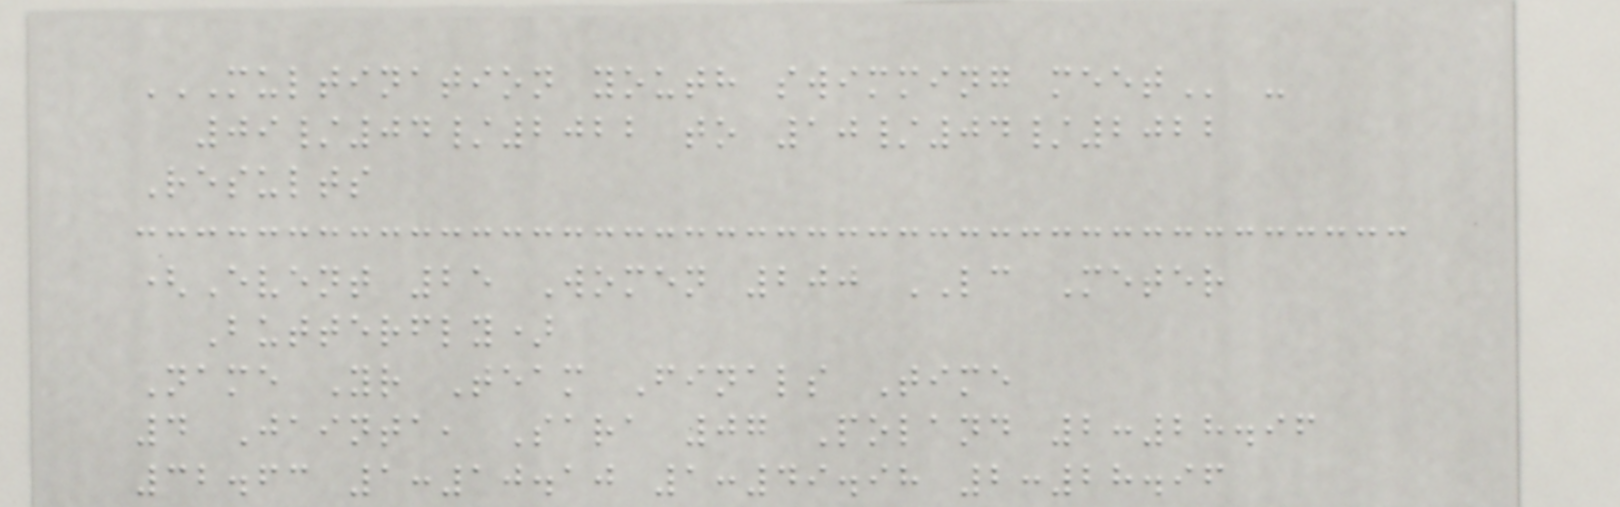MULTINATION YOUTH SWIMMING MEET -
09/04/2022 to 10/04/2022
Results
(Event 25 Women 200 LC Meter
Butterfly)
Name Yr Team Finals Time
4 Jainta, Sara 07 Poland 2:28.96
32.63 1:10.10 1:49.98 2:28.96
